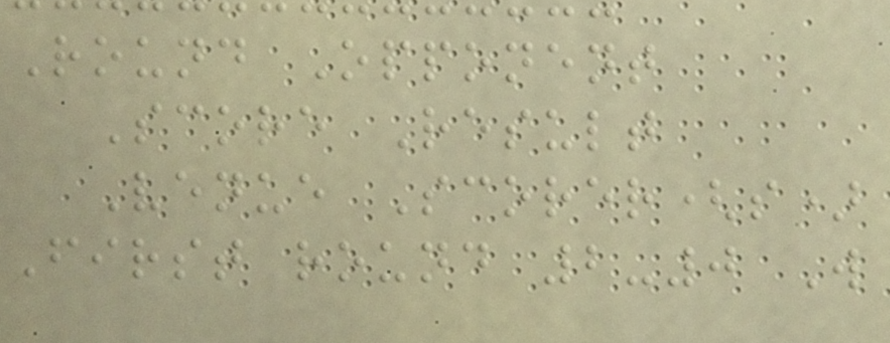Round Opponent
Score Result
Venue Scorer(s)
First round 2-0 W
